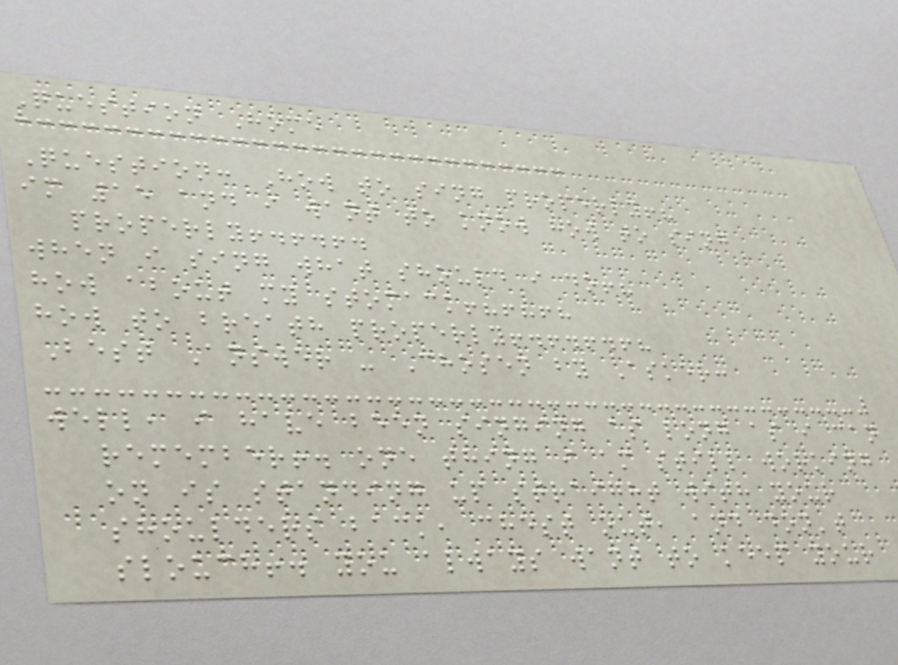Question Home
Question: How to sing properly!?
im 15 and i want to know how to sing
properly!.!.!.
when i sing what should i do!?
how about my stomack!?!?!?
how to breath properly!.!.!.!?
Best Answer - Chosen by Asker:
well, i have been singing as long as i can
remember!. one thing i am still working
on is standing up straight with your
shoulders back, chest out, and don't
slouch!. you always want to keep your
